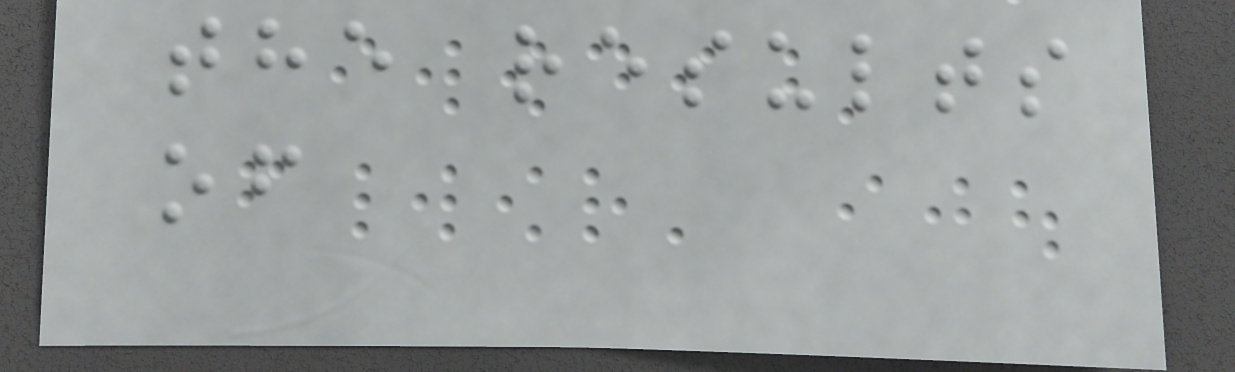the results
of
